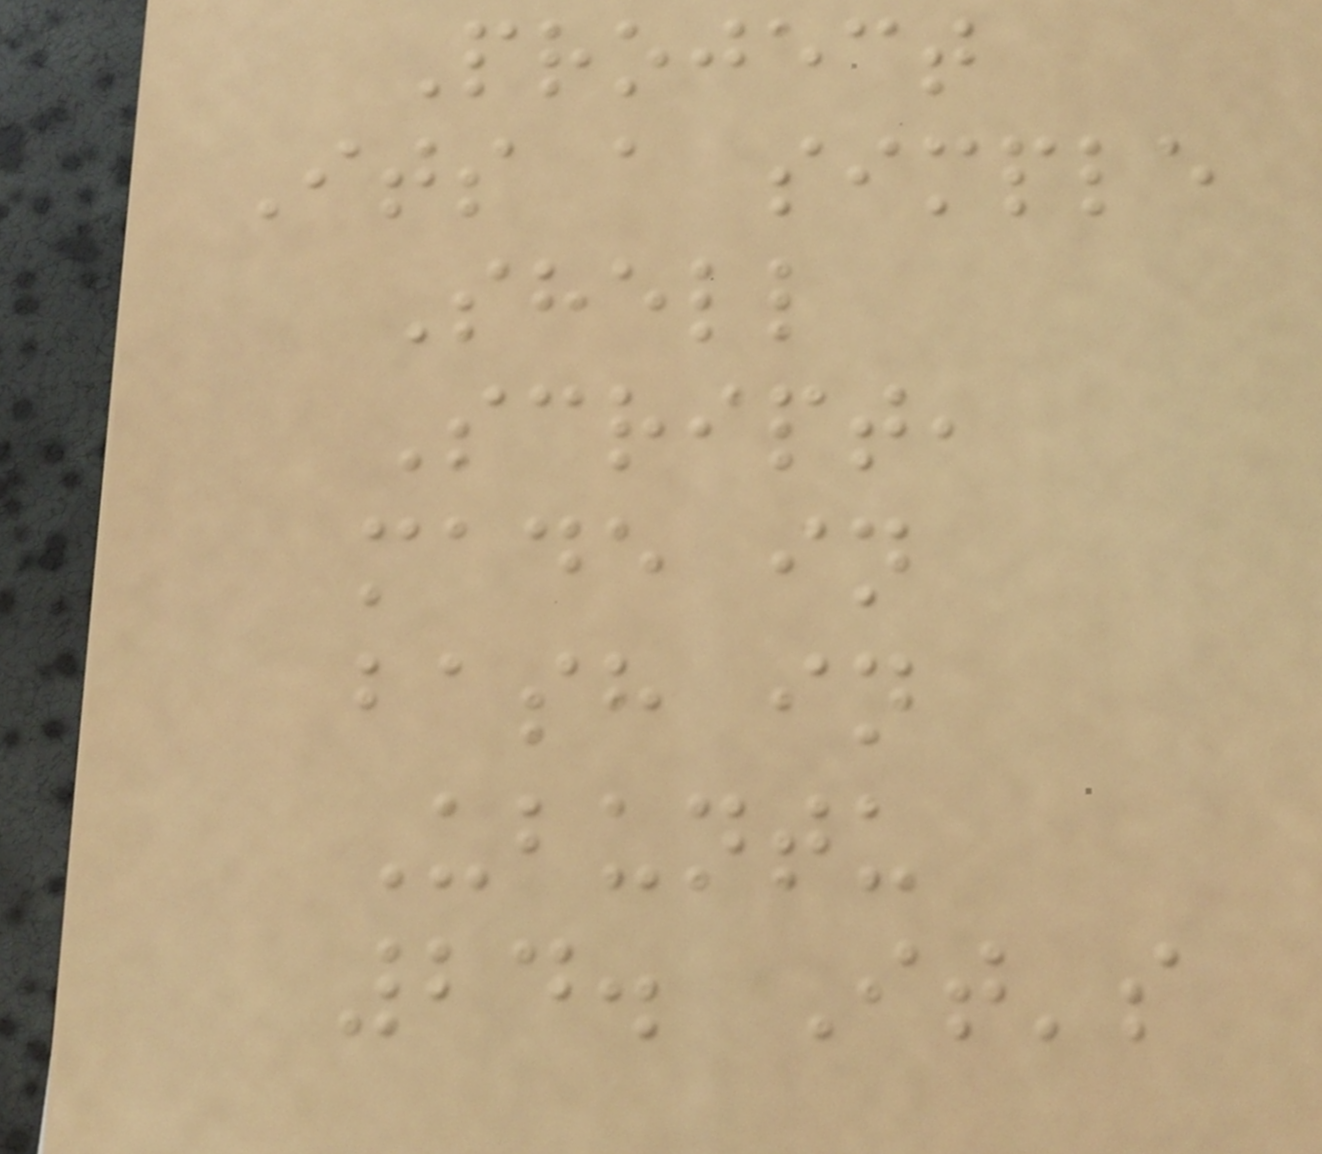Project
Its a simple
Shell
Script,
made in
bash in
Ubuntu
24. It's
